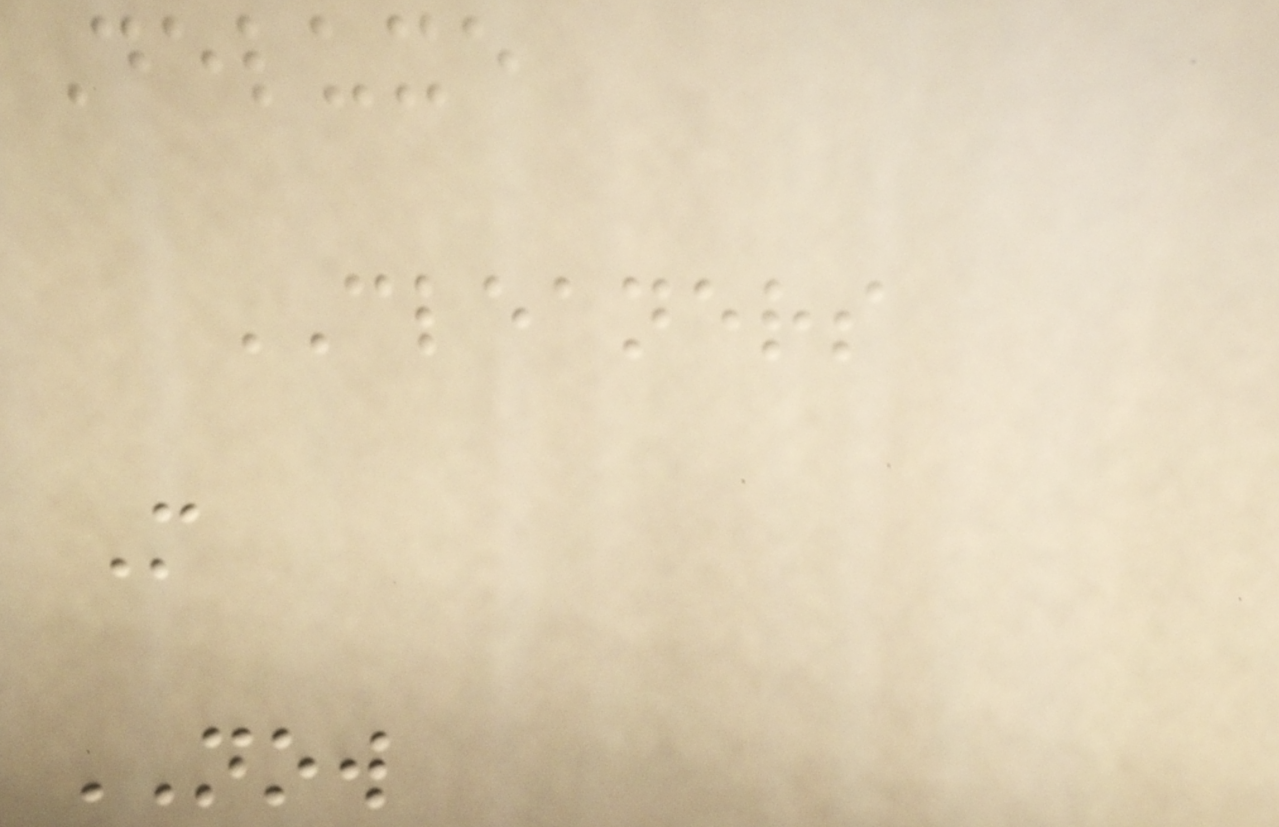Deluxe
CLEANERS
M
NOW
